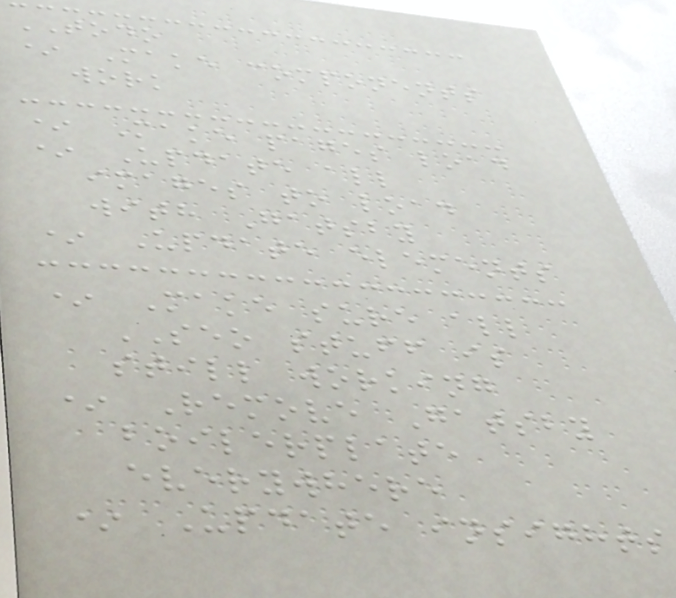TODO
* Make components
work
* Make pages load
* Update all
images to load
with Gatsby
* Update elements
* Make sure all
SEO stuff is
still working
* Remove Gatsby
boilerplate
everywhere
* Update insights
